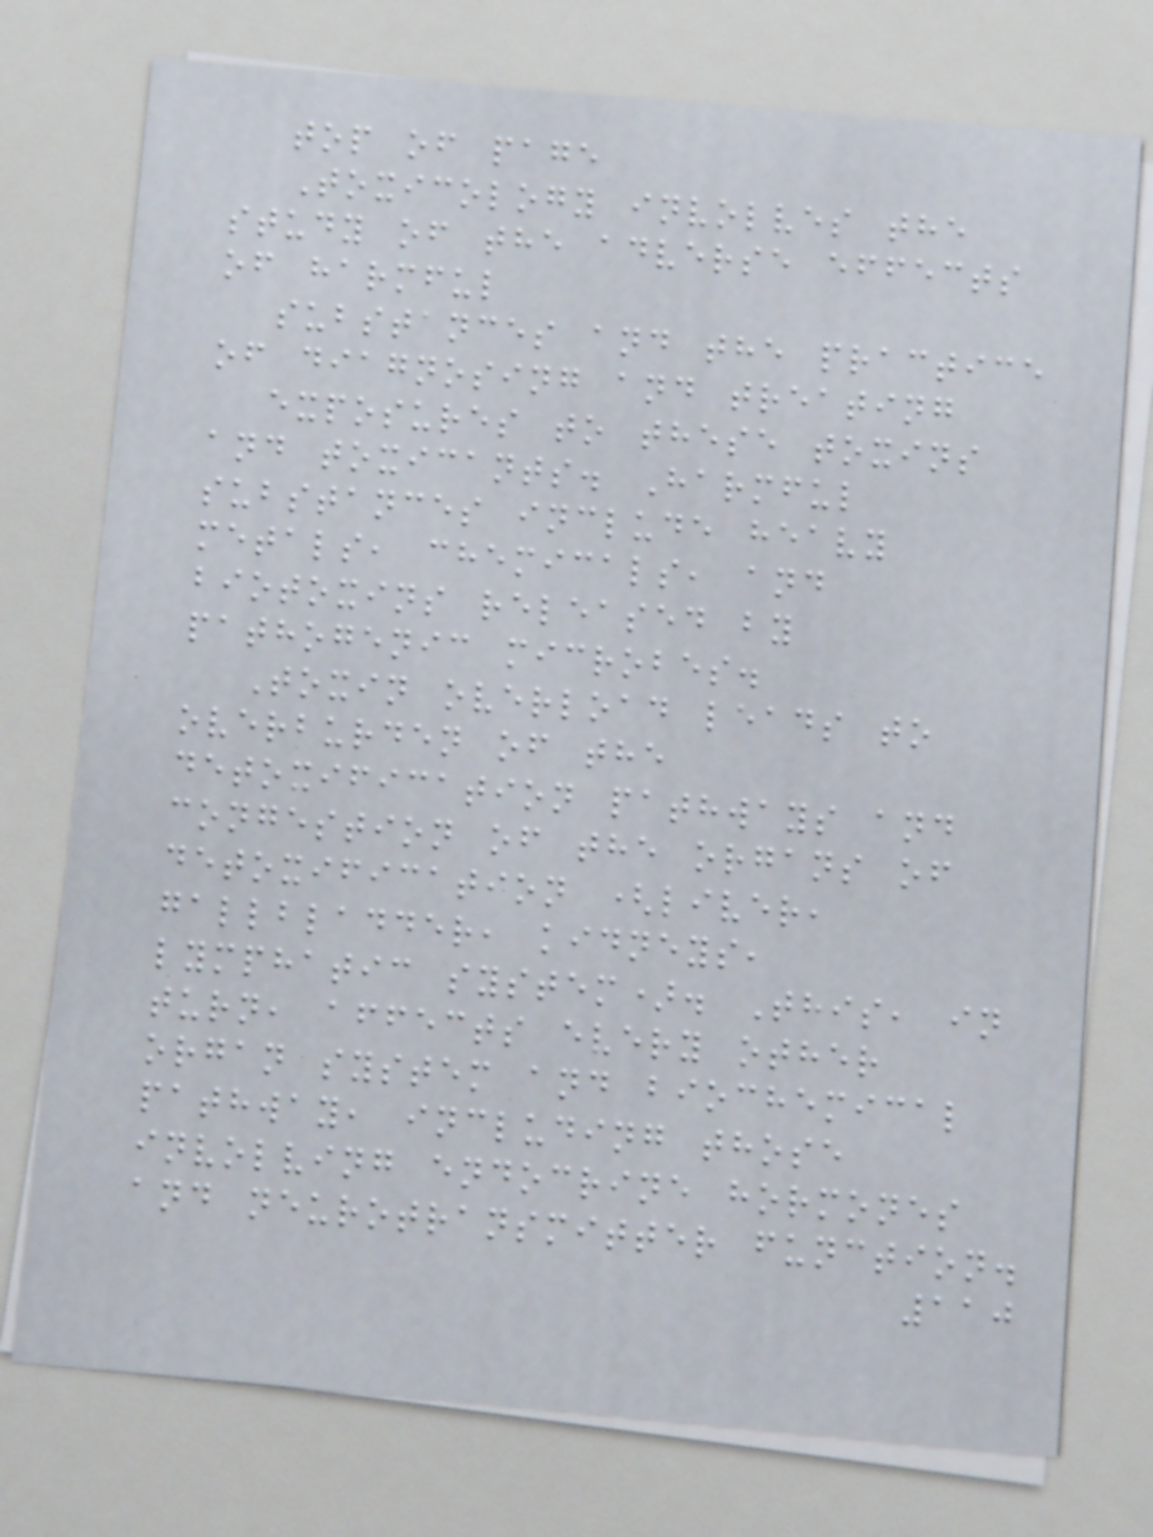top of page
Toxicology involves the
study of the adverse effects
of harmful
substances and the practice
of diagnosing and treating
exposures to these toxins
and toxicants. Harmful
substances include heavy
metals, chemicals, and
biotoxins released by
pathogenic microbes.
Toxin overload leads to
overburden of the
detoxification pathways and
congestion of the organs of
detoxification (liver,
gallbladder, kidneys,
lymphatic system). This, in
turn, affects every other
organ system and biochemical
pathway, including those
involving endocrine hormones
and neurotransmitter function.
110
